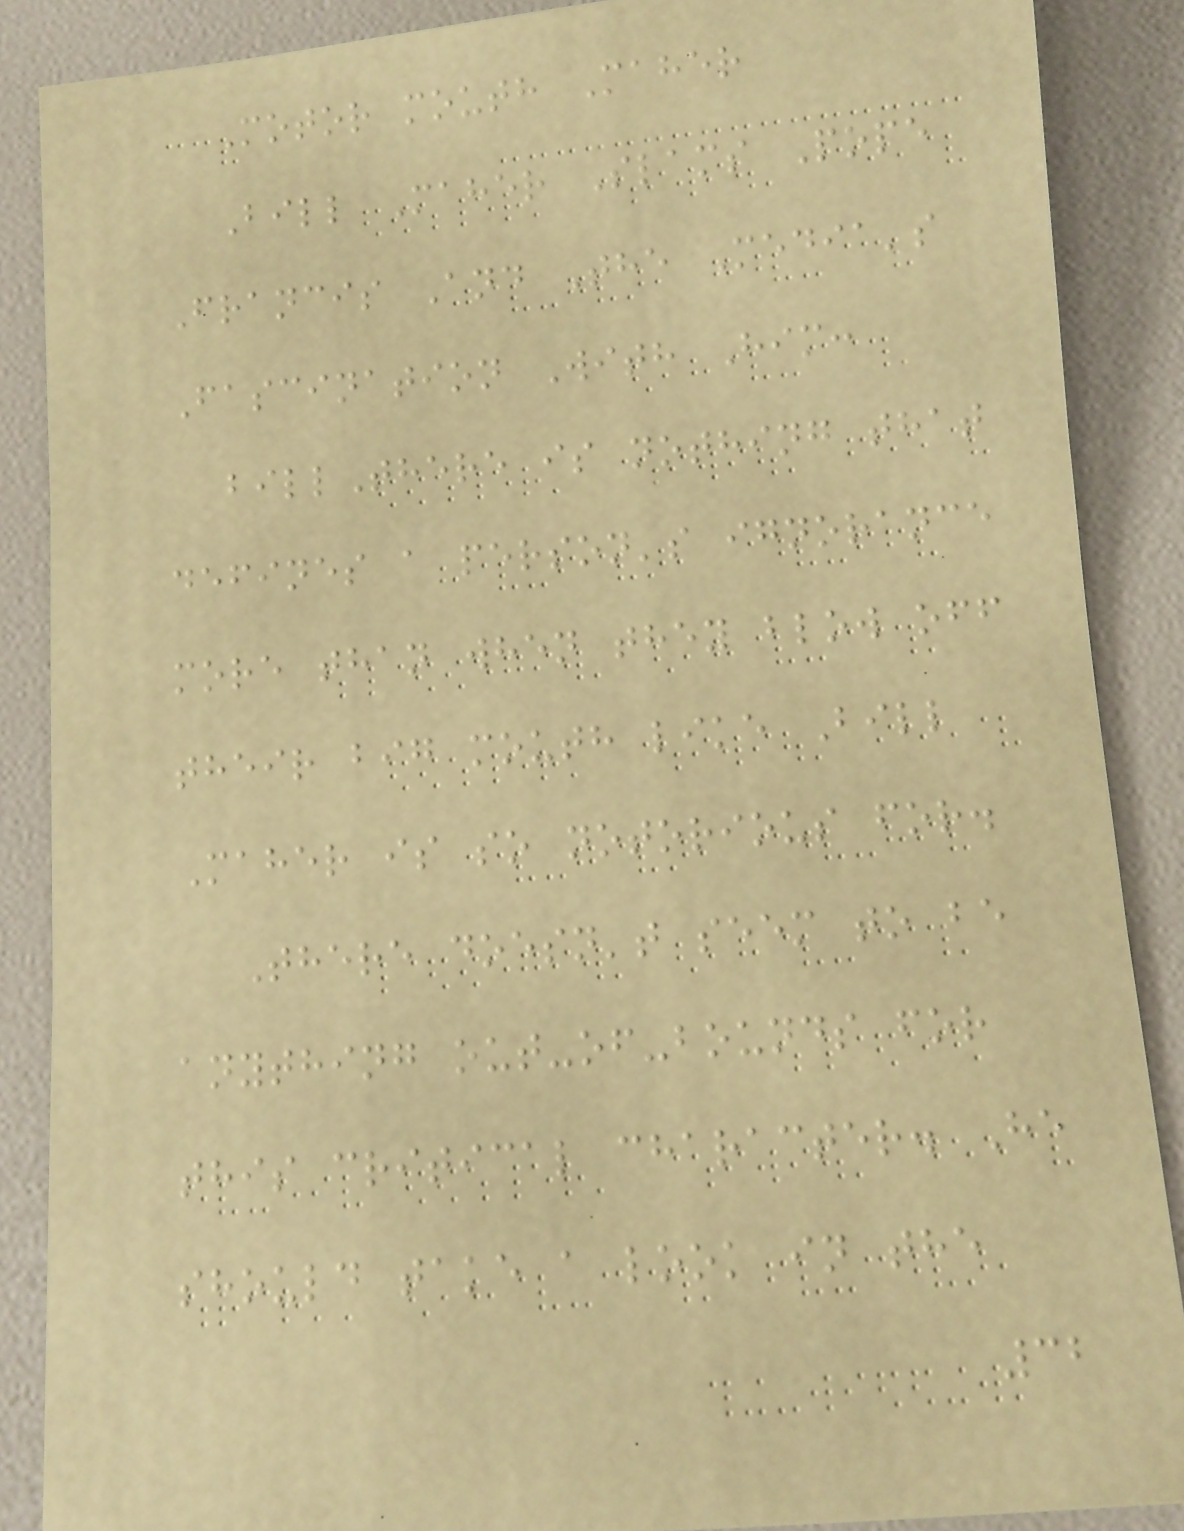Motor mouth Maher
Bill Maher Slams Pope
Francis And The Media's
Fascination With Him:
billThere is nothing that
defines a person's ignorance
more than when they blow off
their big mouth like Bill
Maher is so notorious for.
There doesn't seem to be
anything out-of-bounds for
this critical character. He
should take a look in the
32
